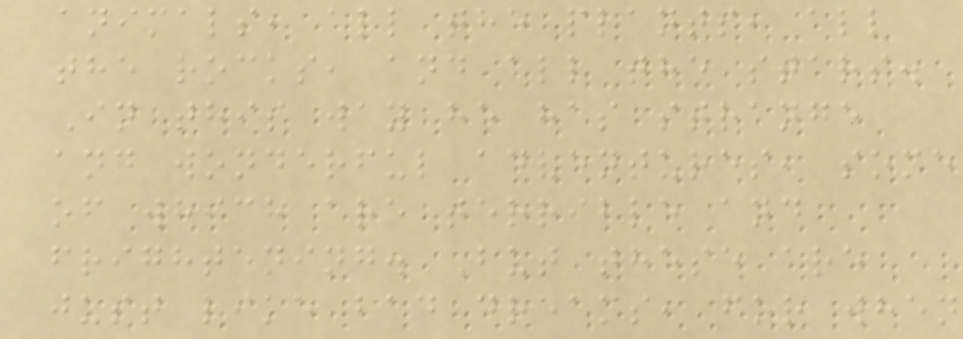animals, all the plants, all
the rocks, and all the stars.
In this way he has strange
and wonderful adventures, some
of which are terrible and
frightening. But these are
just like bad dreams, for when
